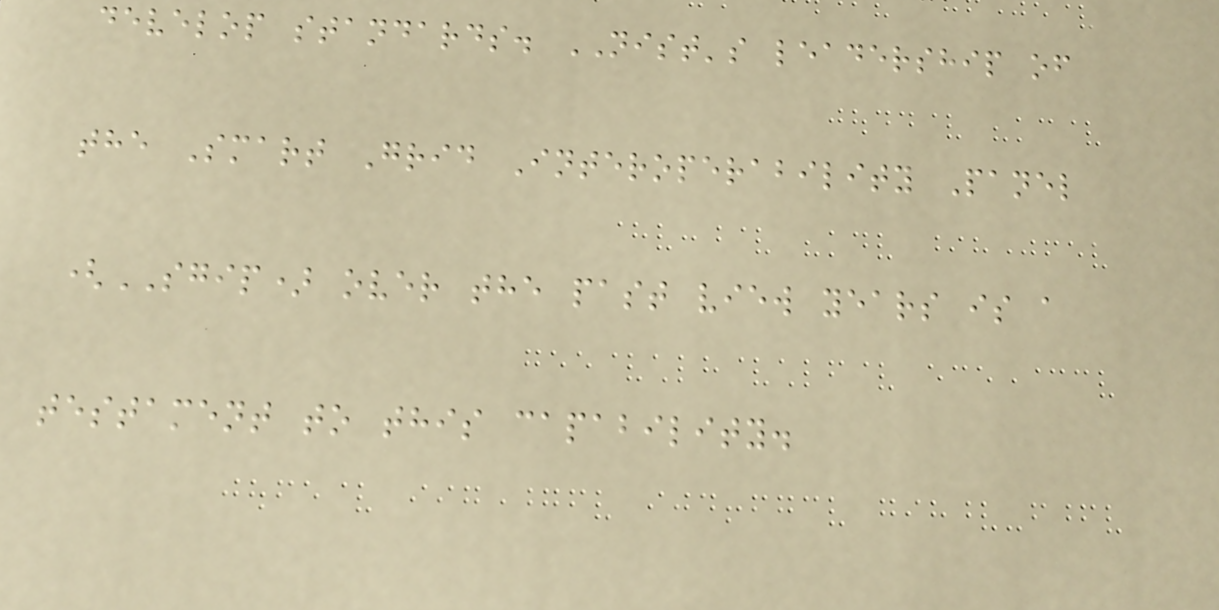develop standards. NIST's leadership of
the Smart Grid Interoperability Panel
(SGIP) over the past view years is a
testament to this capability.
